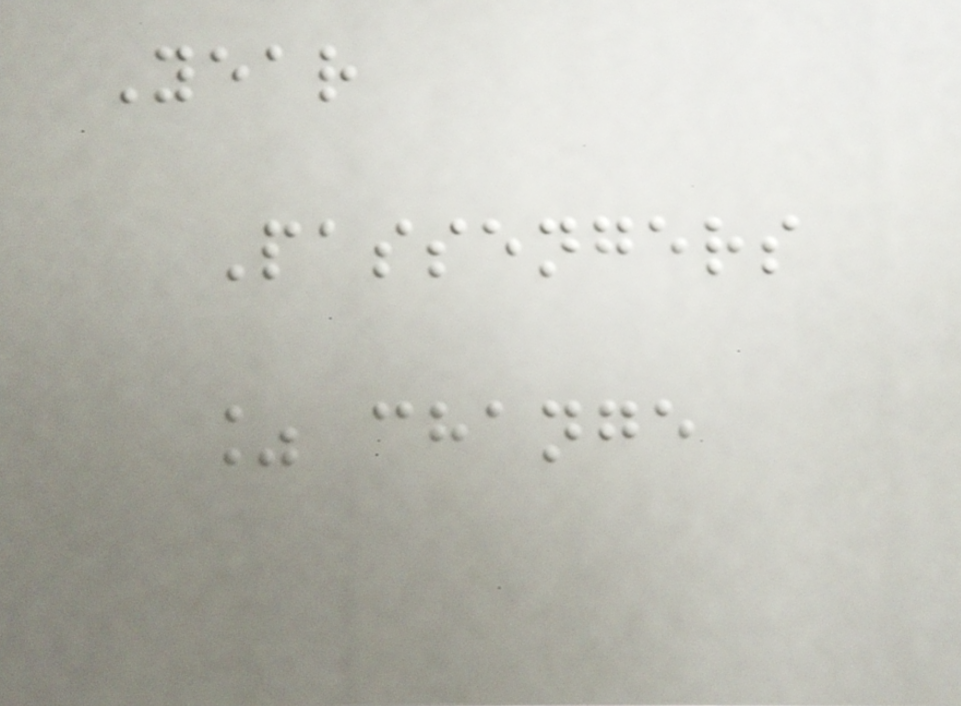Year
Passengers
% change
